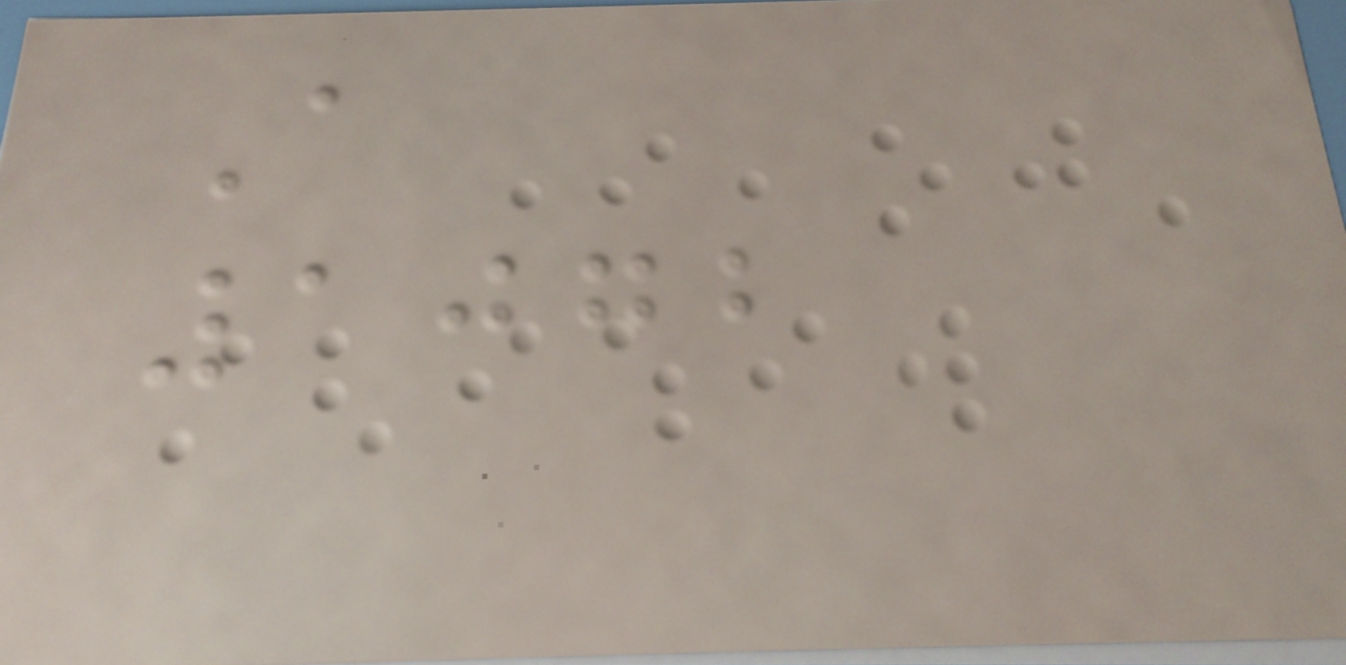A
1072
